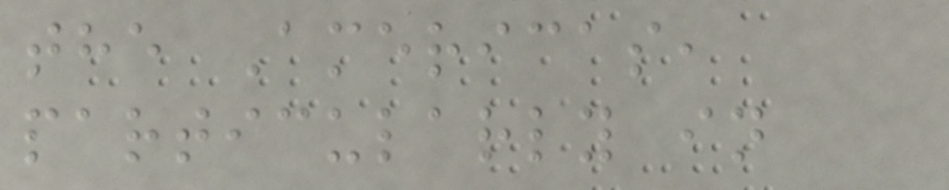the Americas,
particularly in
